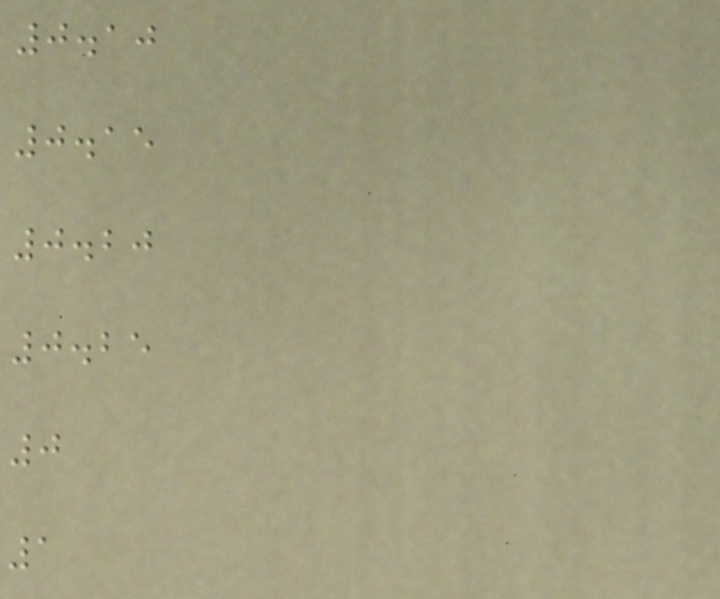0.10
0.15
0.20
0.25
0
1
